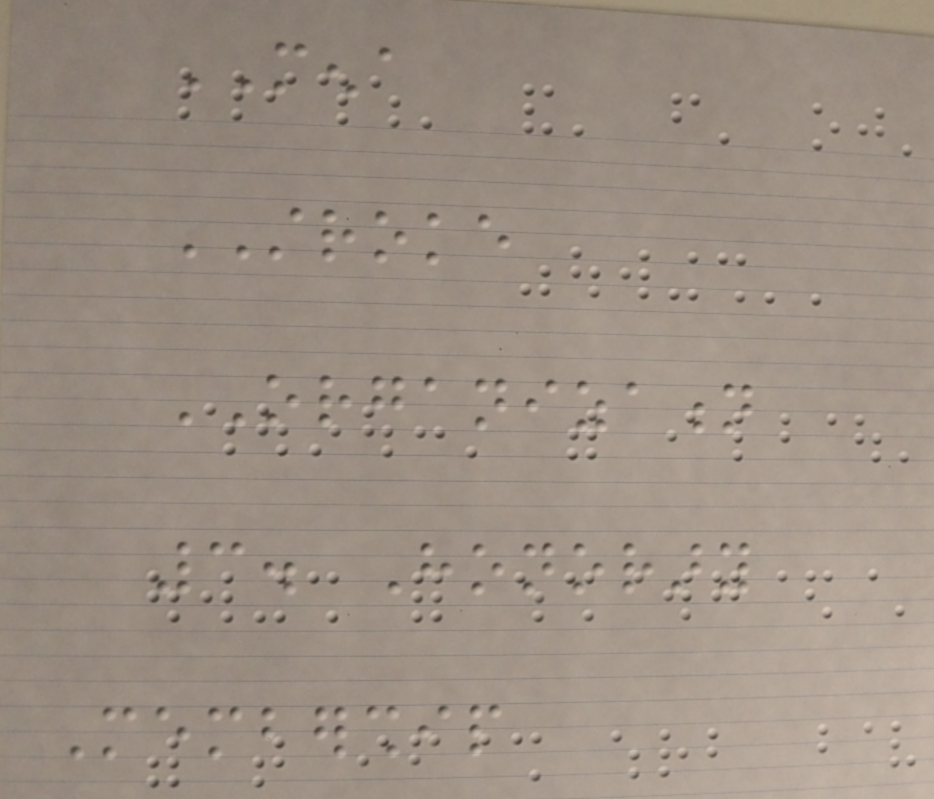MENA
STROKE
ORGANIZATION
3. Honorary
Membership
